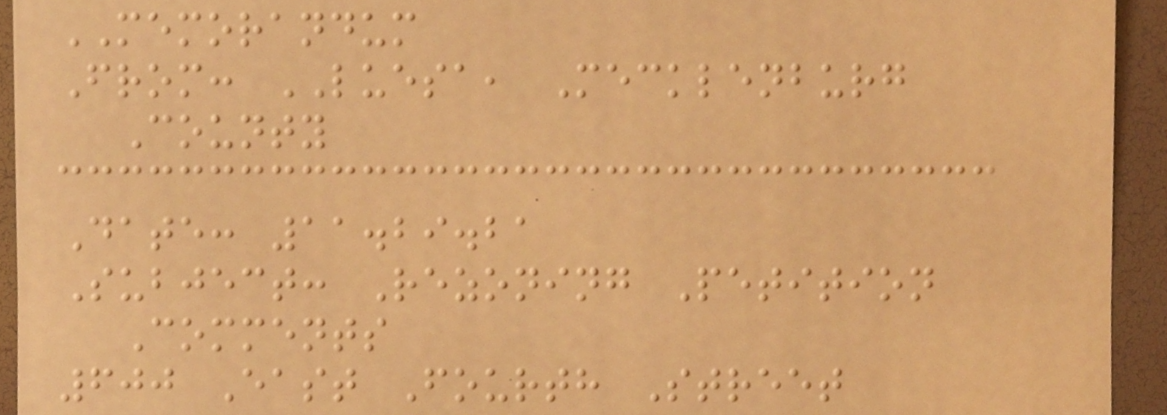MEMORANDUM
From: LUESA, Mecklenburg
County
Date: 11.29.21
Subject: Rezoning Petition
Comments
600 East Fourth Street
